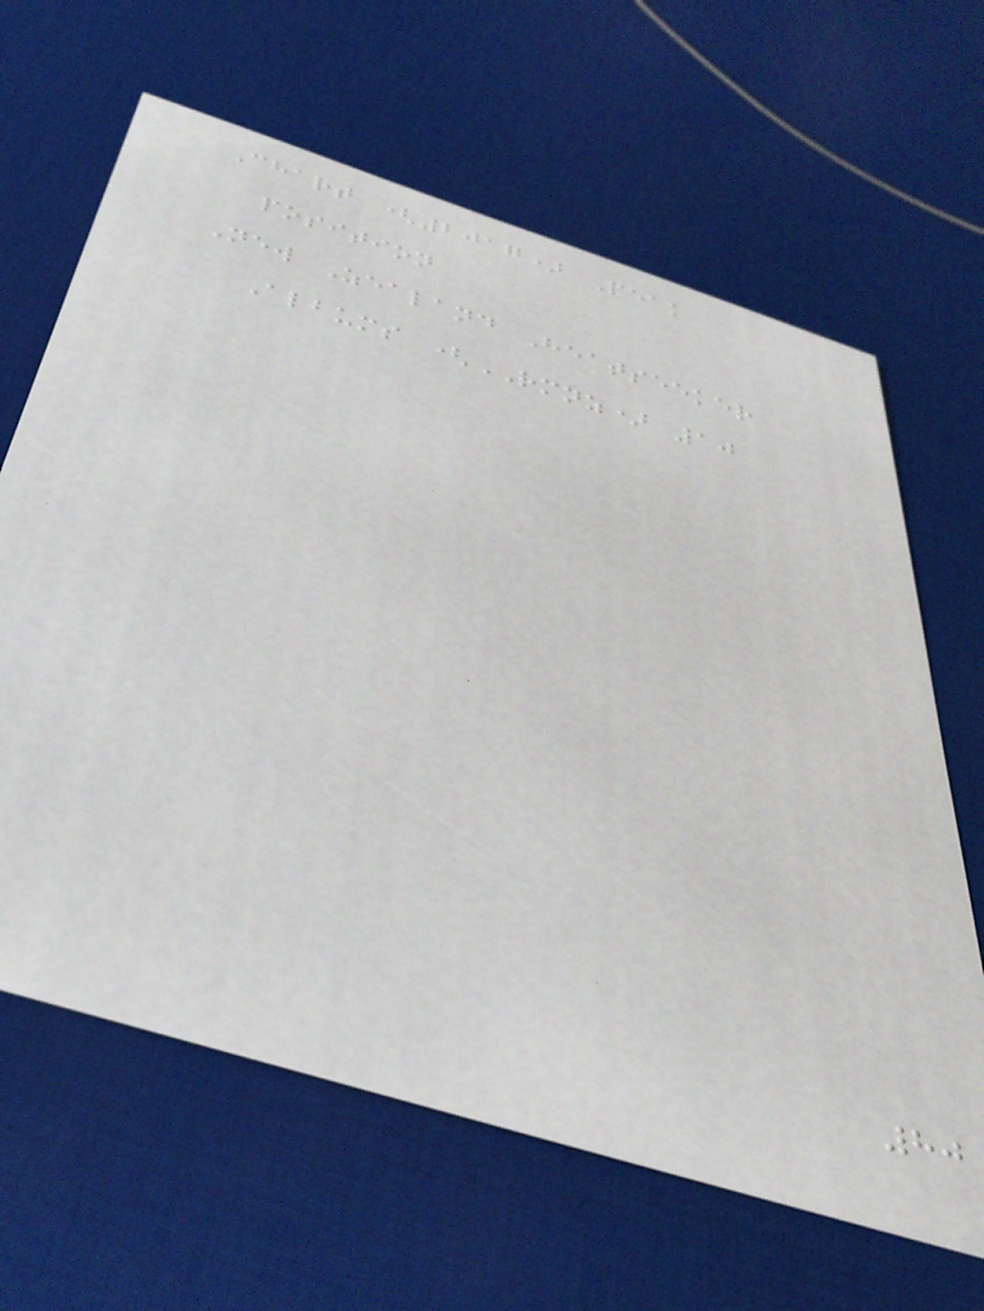Chart (2017) Peak
position
New Zealand Heatseeker
Albums (RMNZ) 10
80
